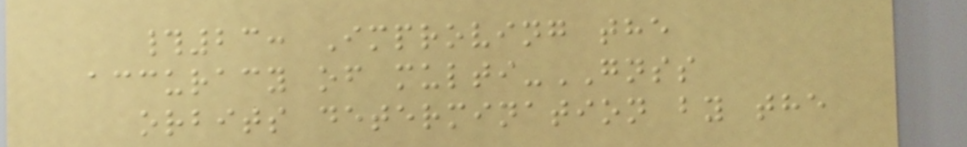#23: Improving the
accuracy of multi-GNSS
orbits determination by the
